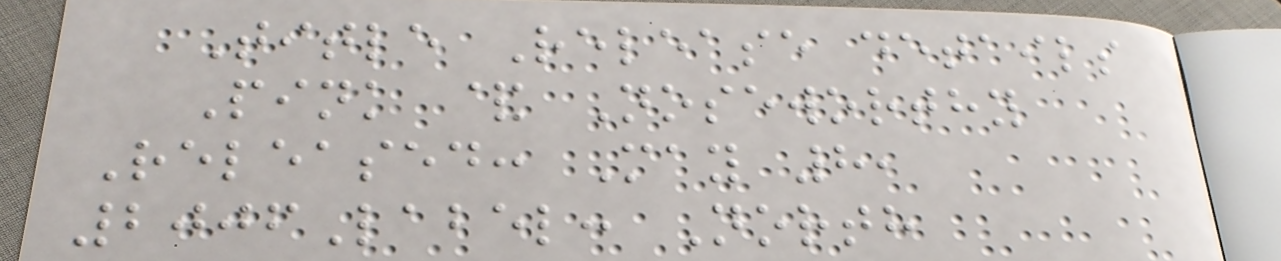Title Release details
Pink & Noseworthy
Released: May 8,
2006Label: North
